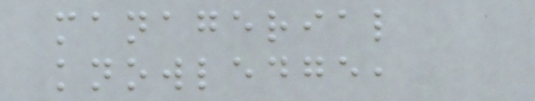managerial
knowledge,
